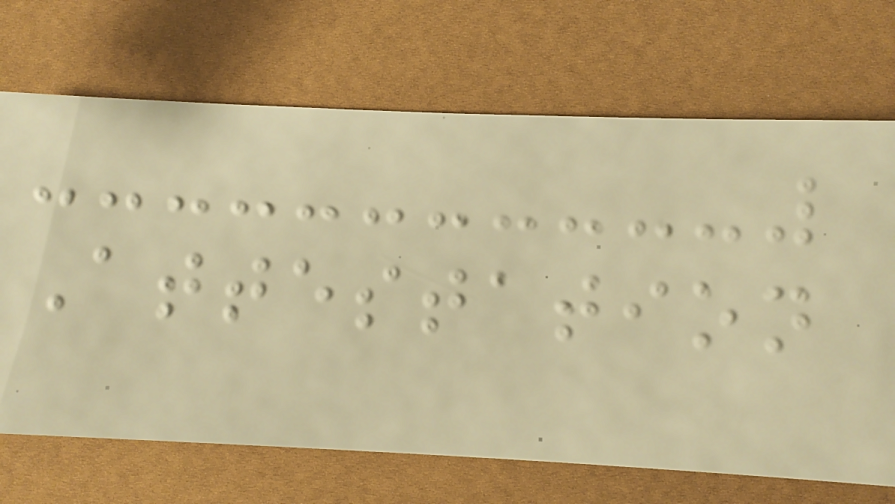Attestation
